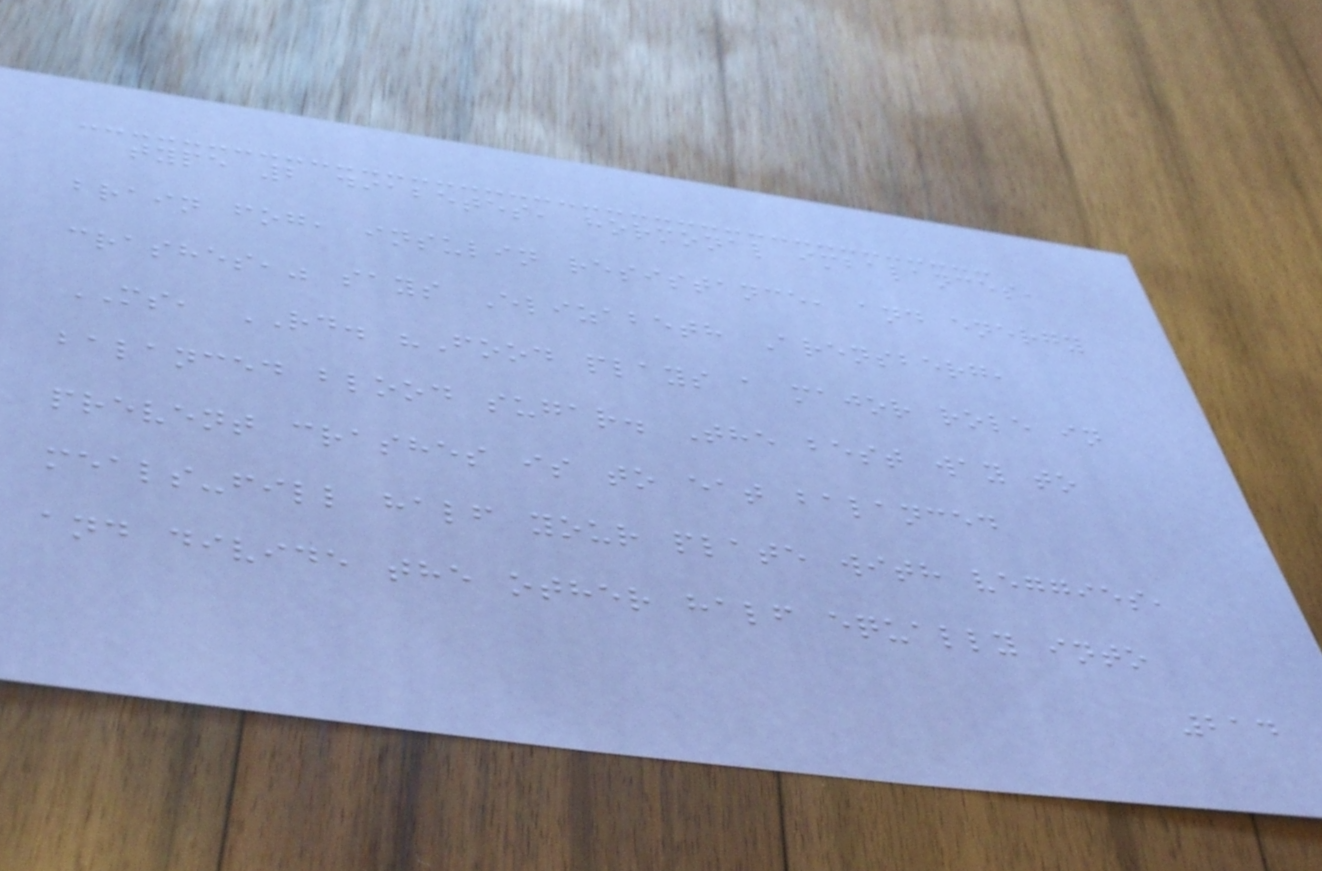type 2 diabetes, hormonal imbalances,
brain fog, insulin resistance, and energy
crashes," says Elizabeth Arensberg,
MS, RD. "Food plays a major role in
balanced blood sugar. The best way to
prevent crashes is to eat balanced
meals-fill half your plate with veggies,
and divide the other half equally into
214
